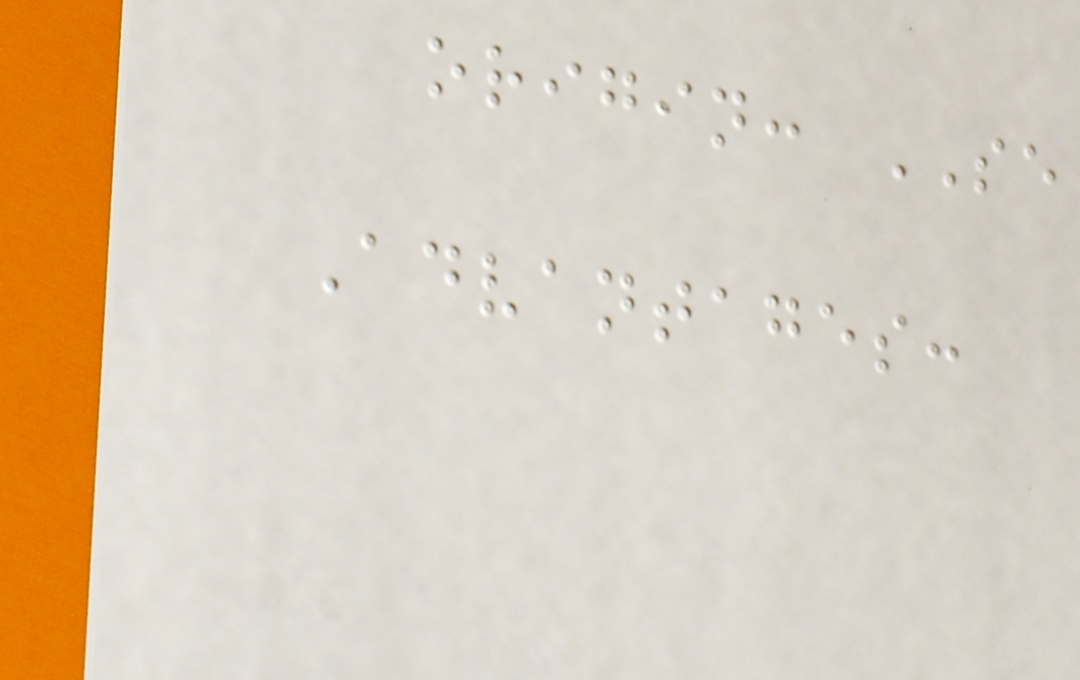origin: SE
Advantages:
